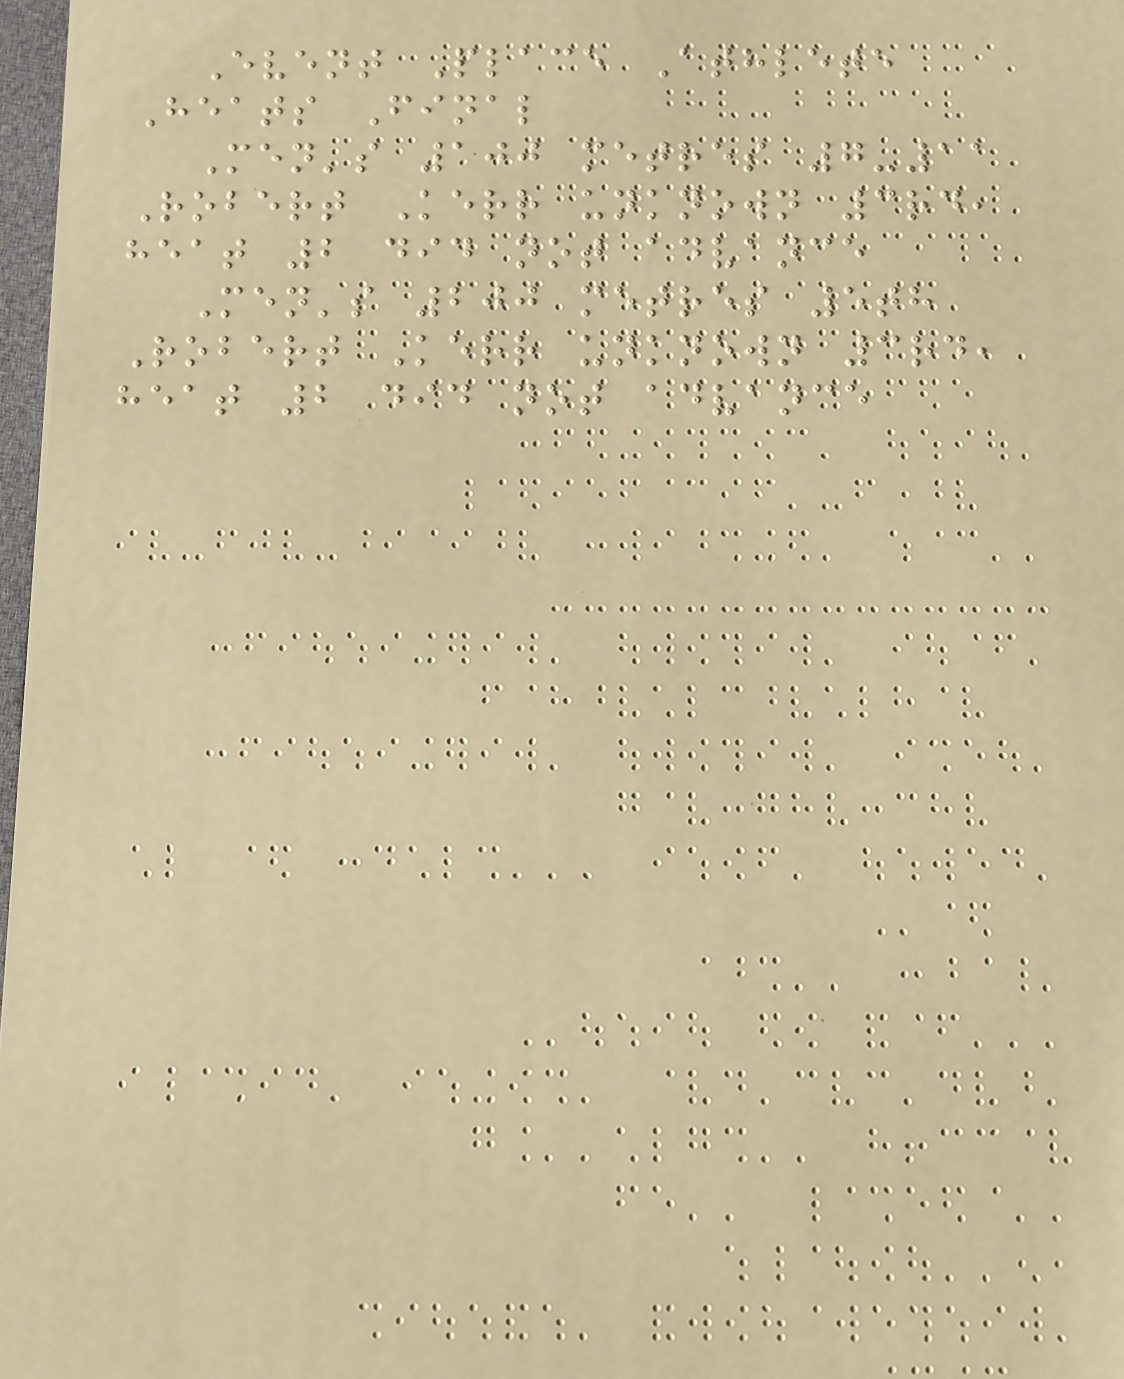Event Place Athlete
Heats Final
Men's 100 metres 7-11
Robert Kerr unknown 3rd,
heat 2 did not advance
Men's 200 metres 5th
Robert Kerr unknown 3rd,
heat 2 did not advance
